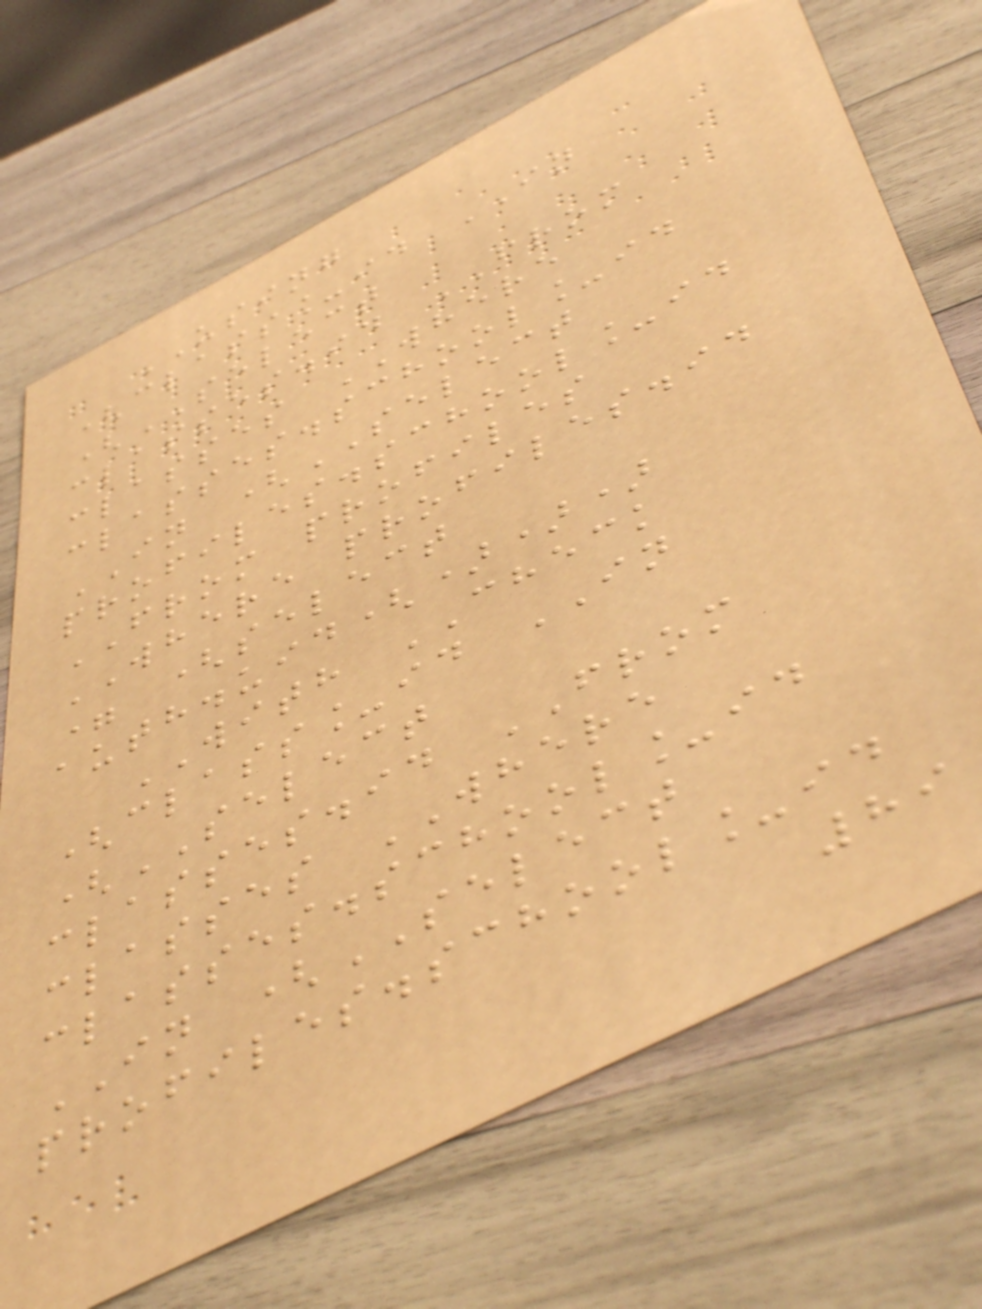USING
(class_id IN
(SELECT
classes.id FROM
classes WHERE
classes.school_id
IN (SELECT
profiles.school_id
FROM profiles
WHERE profiles.id
= (select
auth.uid()))
WITH CHECK
(class_id IN
(SELECT
classes.id FROM
classes WHERE
classes.school_id
IN (SELECT
profiles.school_id
89
